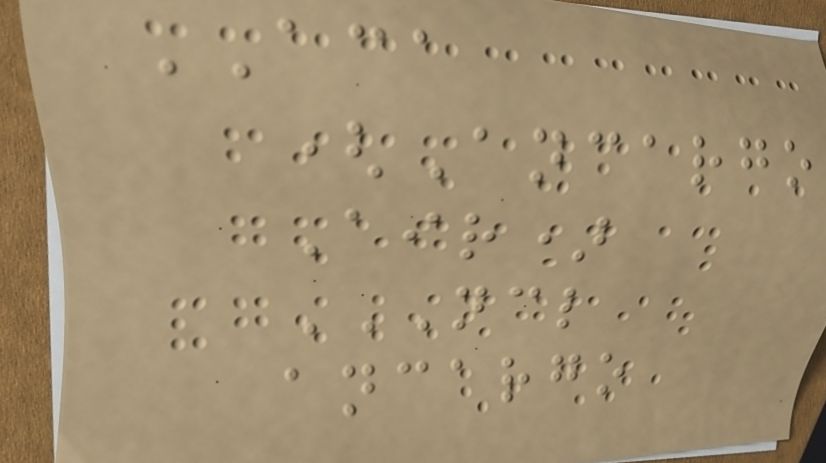ACA
(Ancargo
Air)
NCL
ANCARGO
